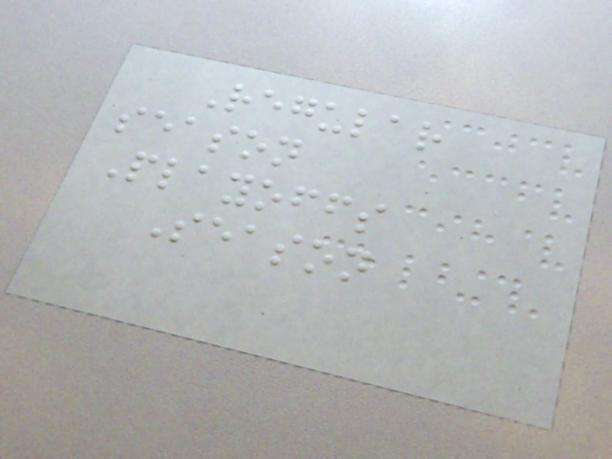Regular
season
Playoffs
Season
